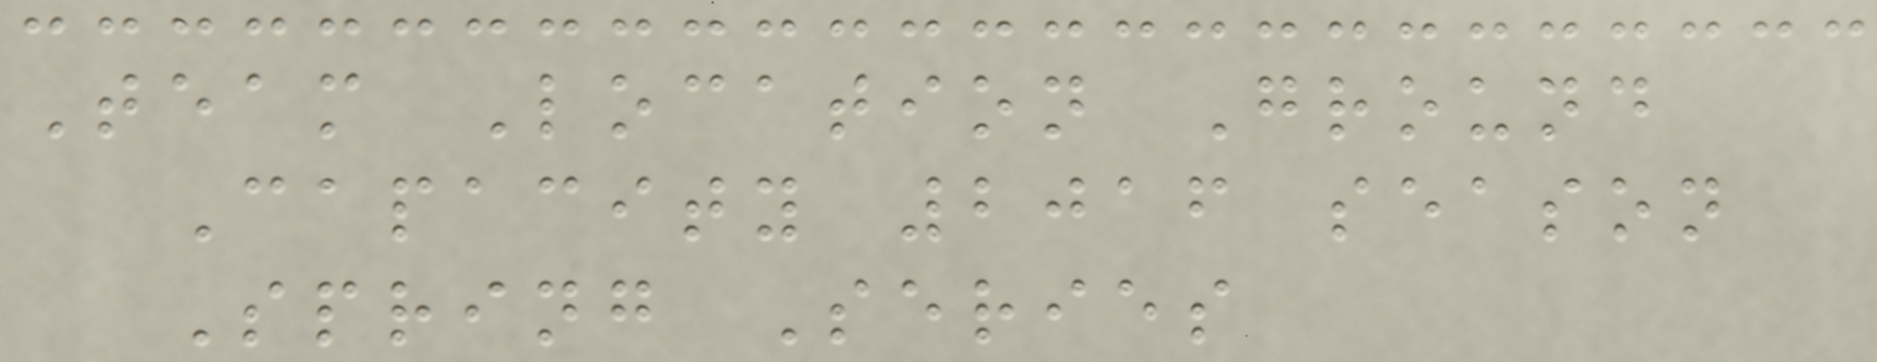Team Location Ground
Capacity 2016 season
Spring Series
